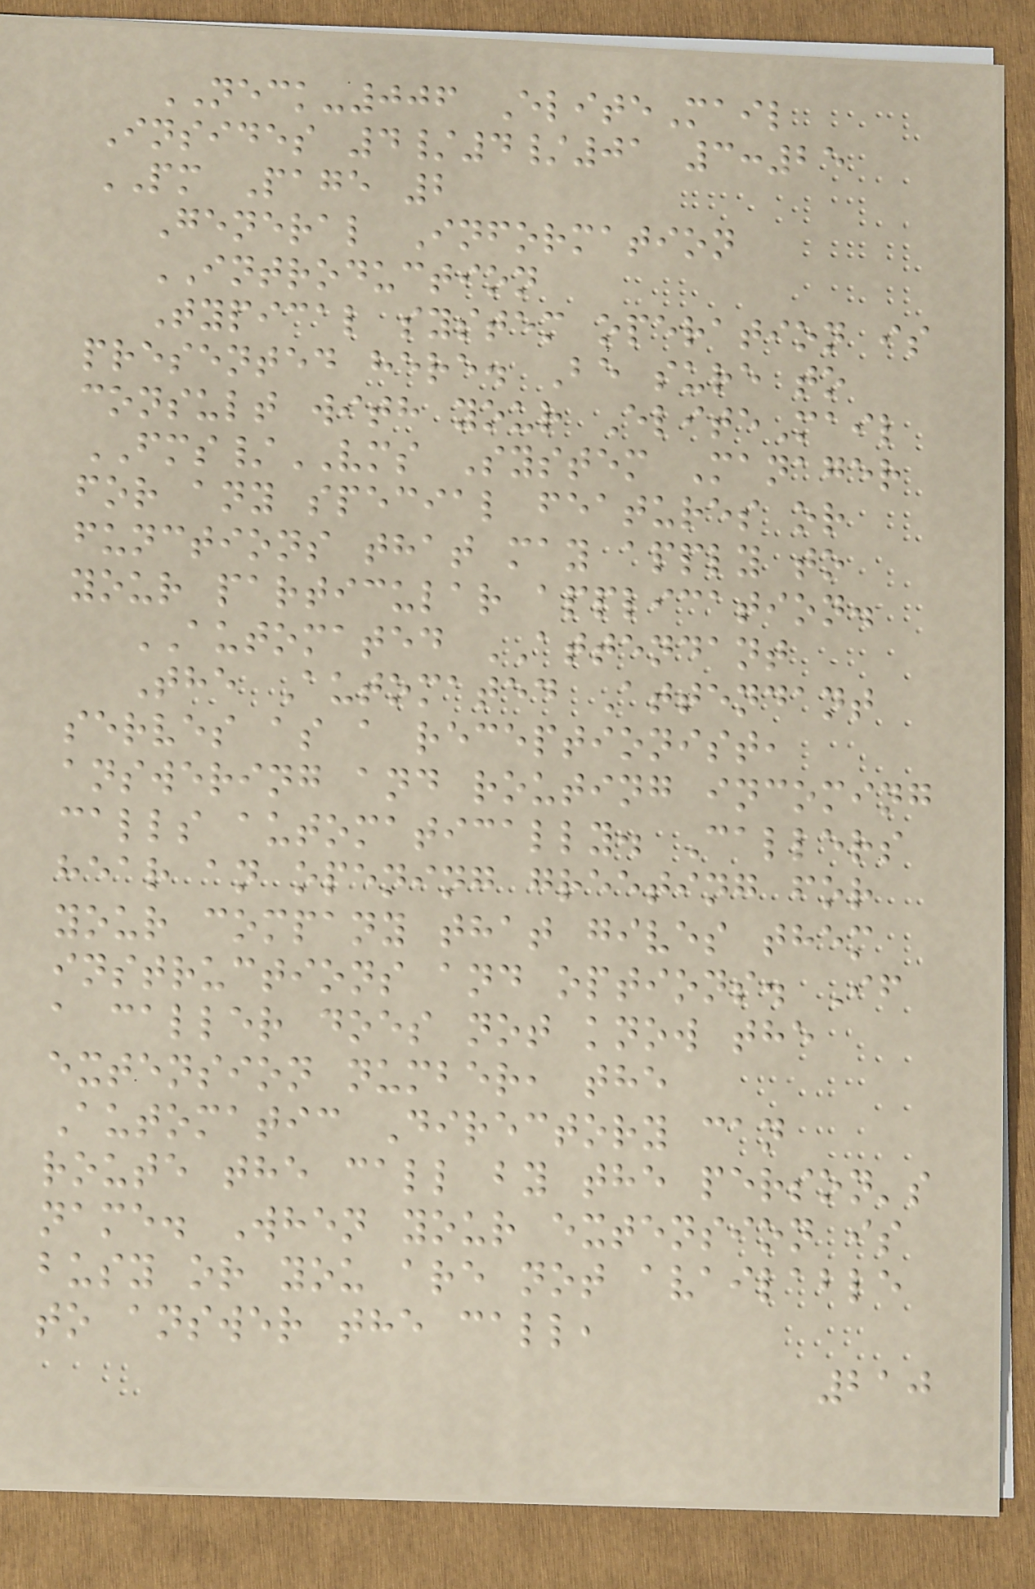NECK-006 EliteMail
Insides 4/4/01 3:25
PM Page 2
General Information
INTRODUCTION
Typical system operation is
presented here. Be sure to
consult with your EliteMail
FMS/VMS System Manager
for any special features or
functions that may apply to
your particular application.
AUTOMATED ATTENDANT
The Automated Attendant
serves as a receptionist,
answering and routing incoming
calls automatically. Callers
hear an opening greeting for
your company that gives them
instructions and options. If
a caller does not know the
extension number, the
Automatic Directory can
route the call by the person's
name. When your extension is
busy or you are not available
to answer the call,
210
